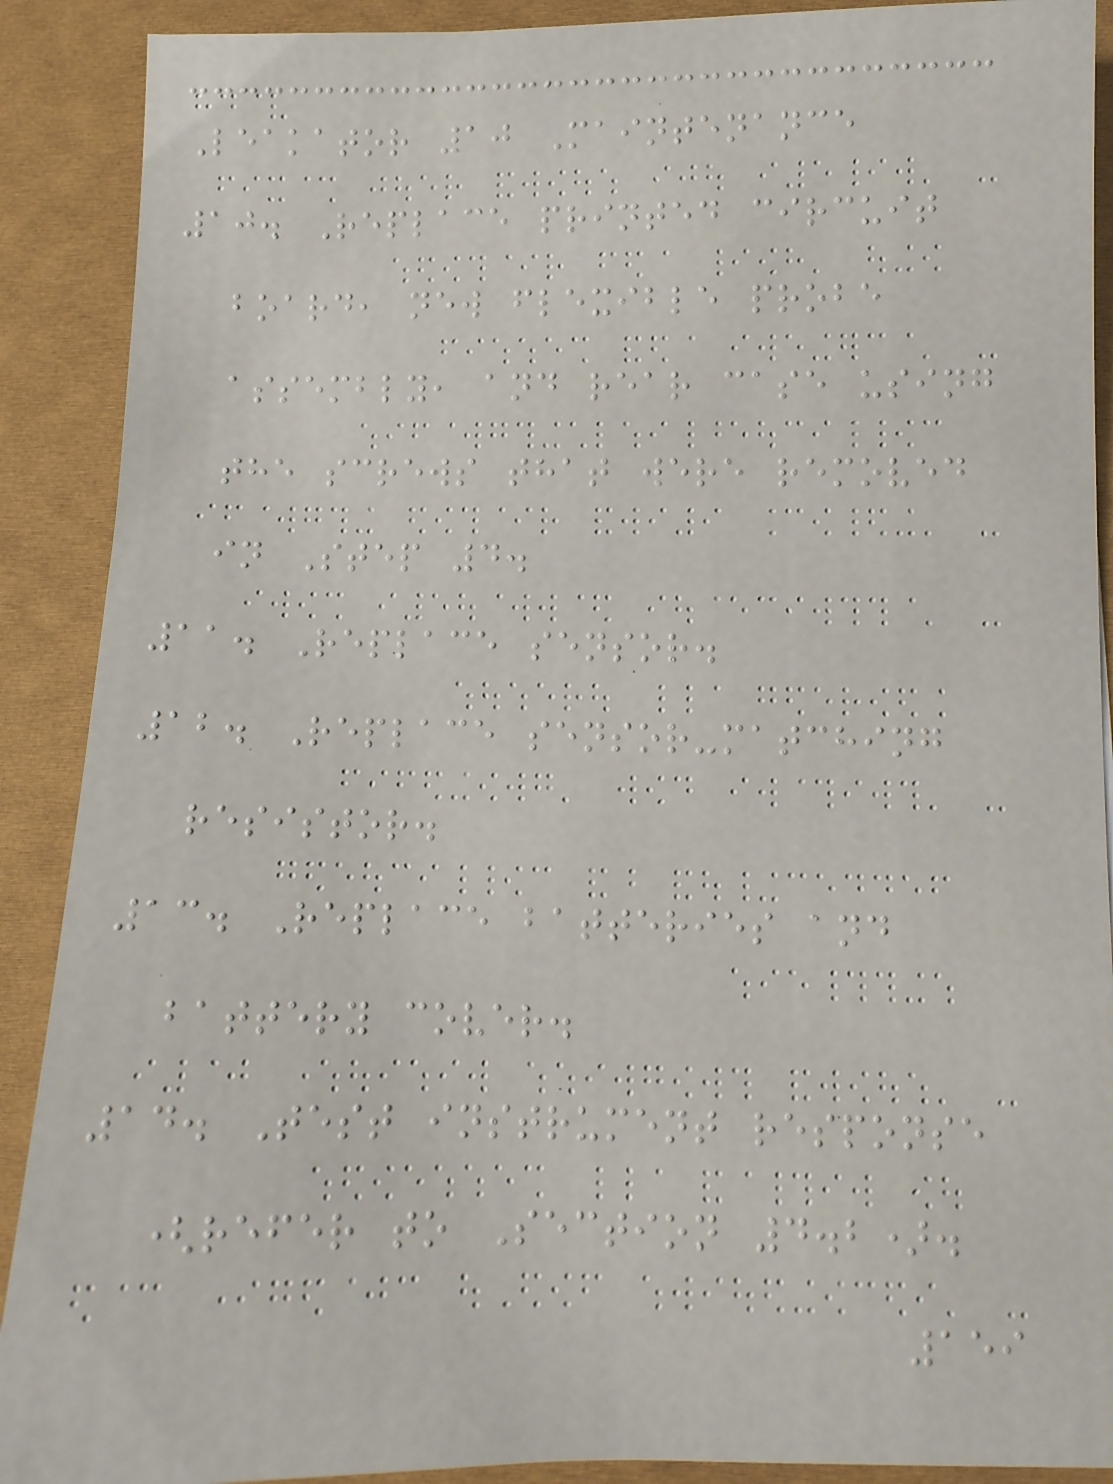Leakator 10 Maintenance
10. Replace printed circuit
board, new flexible probe
assembly, and rear case using
the screws that were removed
in Step 4.
11. Replace sensor.
12. Replace sensor-matching
resistor.
13. Replace batteries and
battery cover.
14. Test instrument response
(refer to Section 4.2).
159
